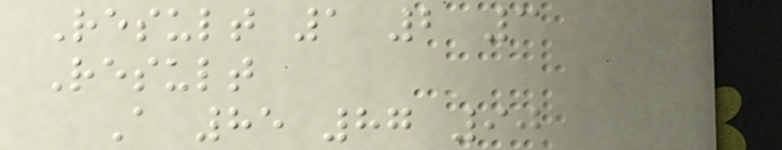Result 1 2 3
Result
A 85 87 90
